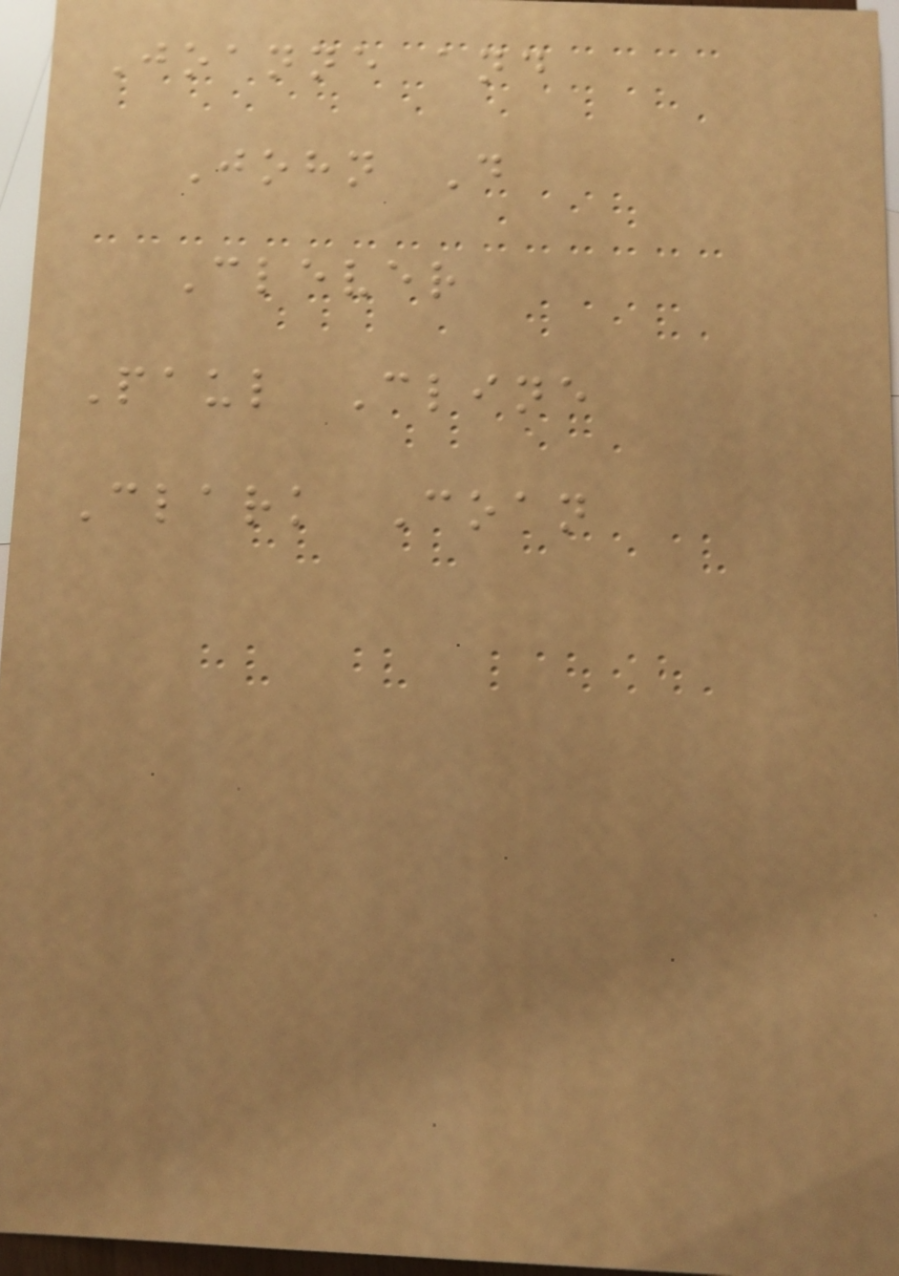Joanne and
John D
Clever
Paul Cline
Clark Coan
